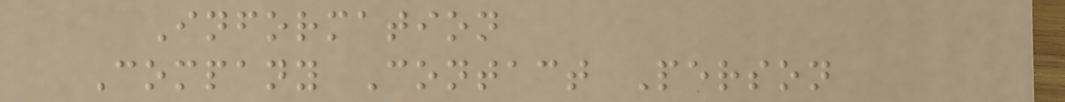Information
Company Contact Person
